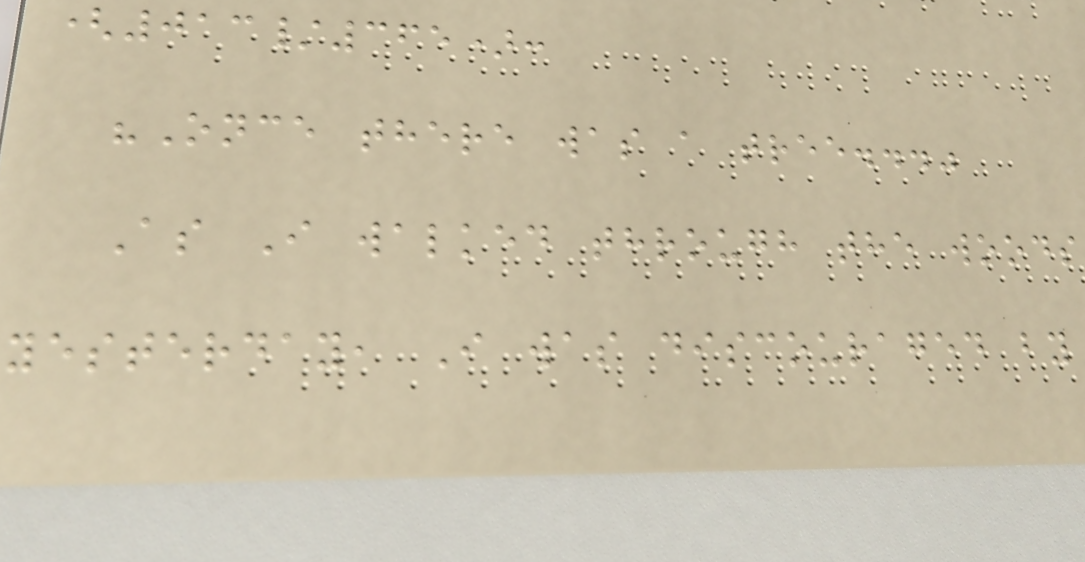(013/365):
"Once there was a tree..."
As I walked through the woods
yesterday, I was discouraged by
